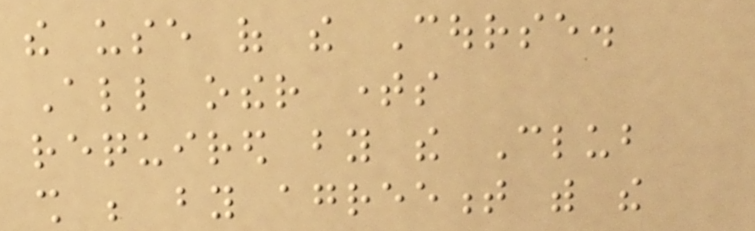the use of the Course.
All other times
required by the Club
shall be by agreement with the
